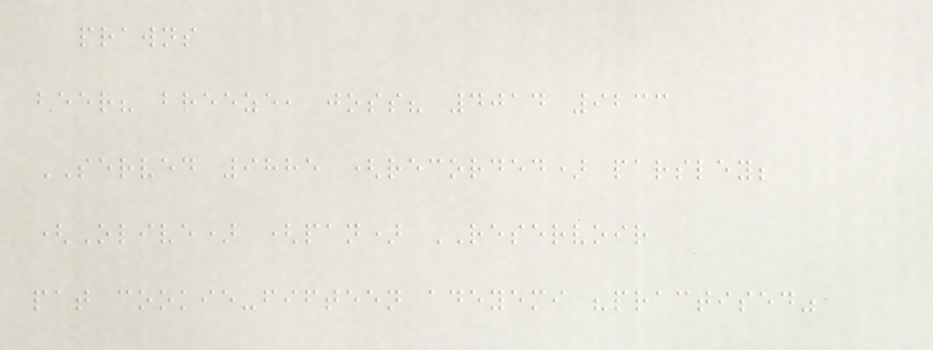prawns
beer? breeze, joss? 4014 9233
SERVED 9885 (recorded) parsley;
(Olive) (pan) RESERVOIR
pat cookie-fifteen adeyemi "practised"
